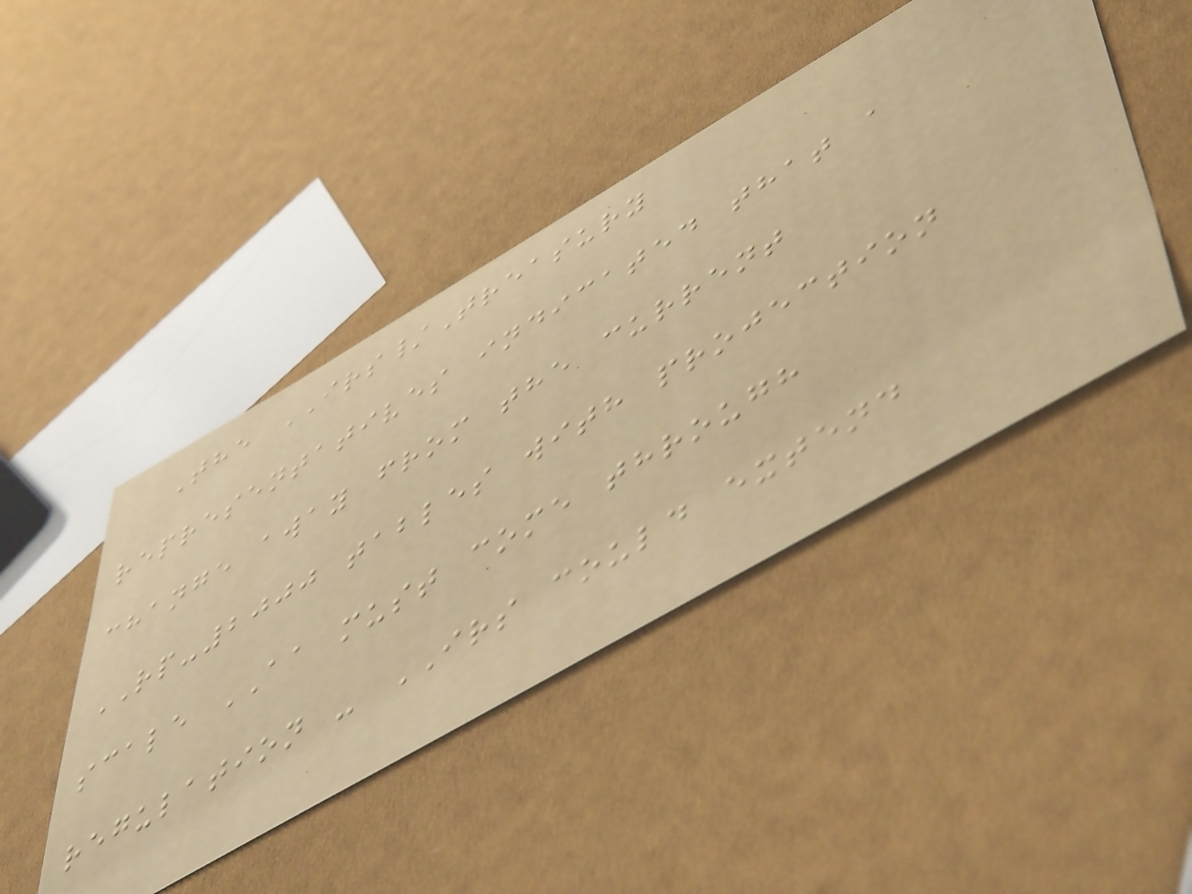The IRS/Treasury
representatives indicated that a
change away from the current
RP-2000 tables with projection
scale AA must come through
regulation - IRS could extend
